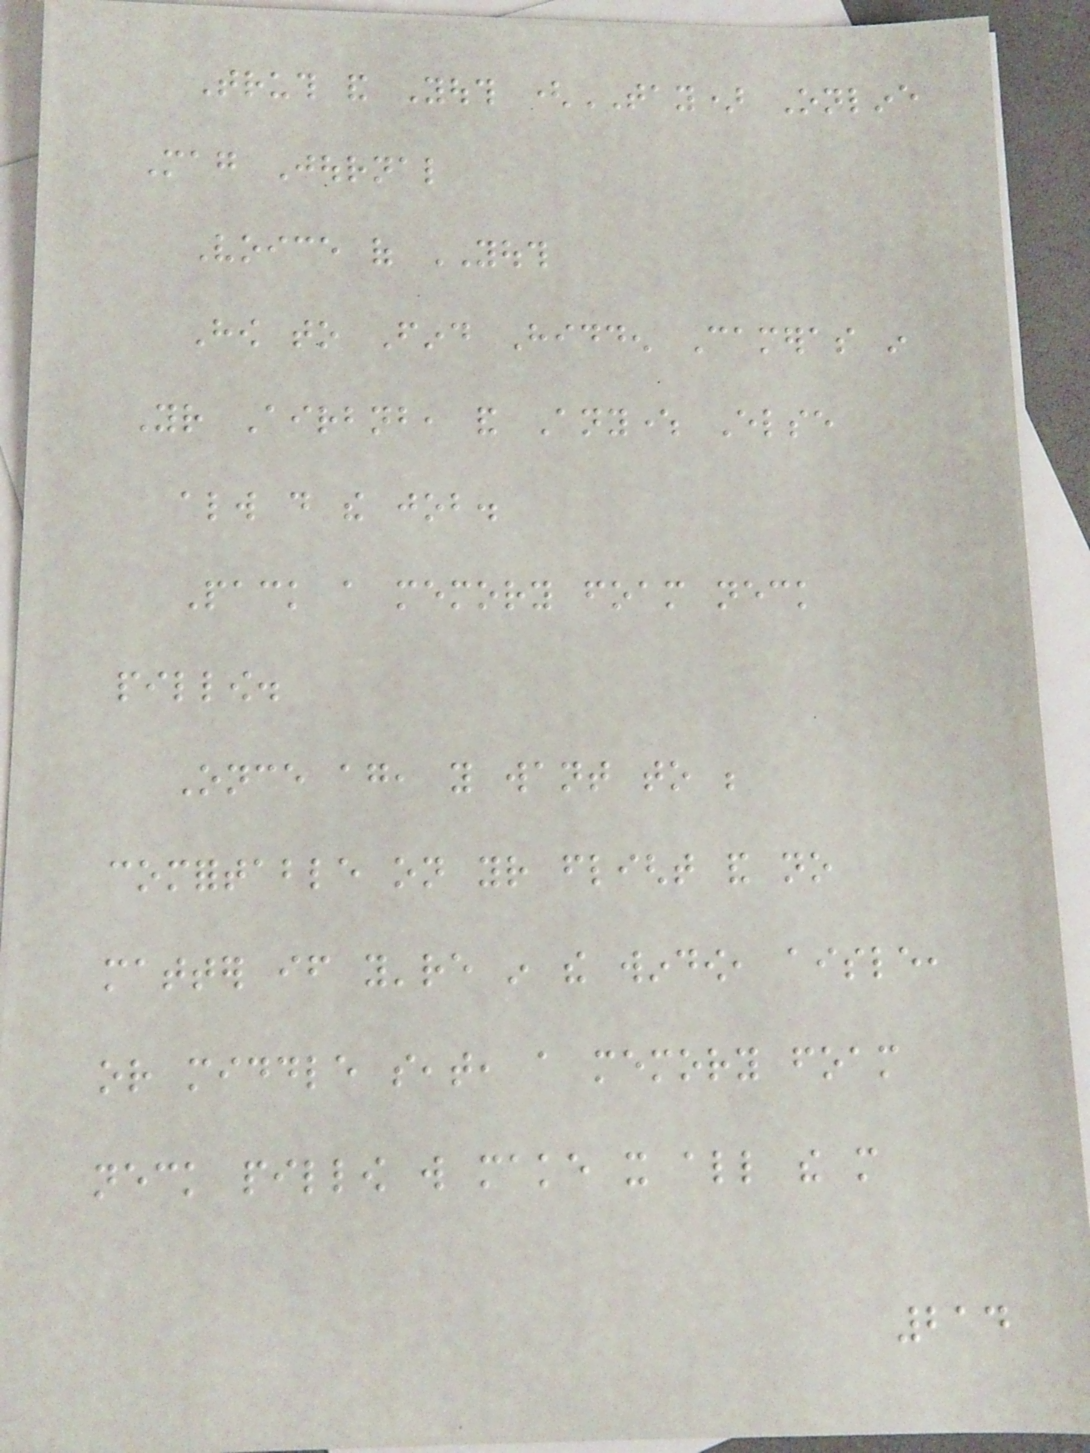Truth and Youth (TAY) Online
Mag Journal
Voice of YOUTH
How to Find Hidden Cameras in
Your Airbnb, and Anywhere Else
always do the job.
Pack a memory foam neck
pillow.
Once again, you want to be
comfortable on your flight and no
matter if you're in the window, aisle,
or middle seat, a memory foam
neck pillow will make it all the more
214
